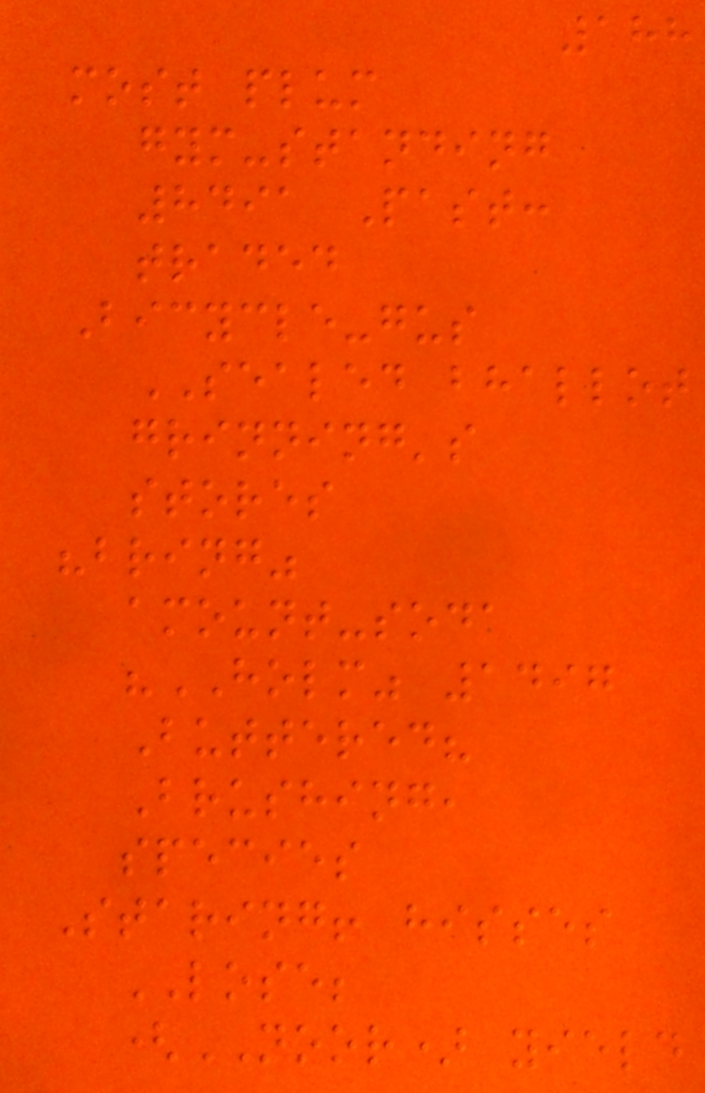188
most plum
gym-standing
8491 Past:
traded
Bicycle-gus
SEALED bhallot
grinning's
stores
"bring"
amount-soda
"HOLM" 1497
Buttered?
Brushing,
species
Staring! hisses
LOSE;
(NOOR) yield
